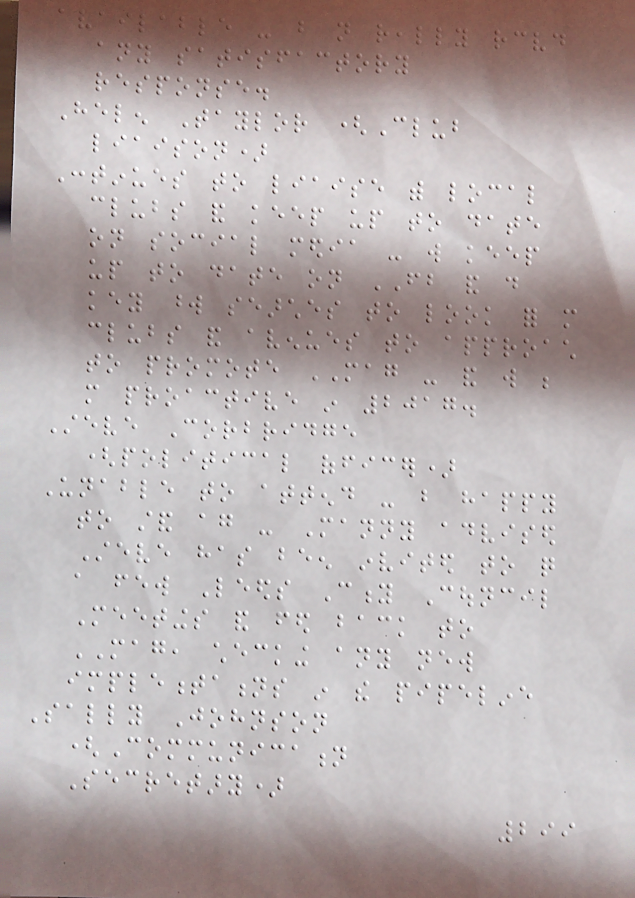available - but not really received
any satisfactory
response.
Helen Taylor (Club
liaison)
Continues to liaise with local
clubs and keep up to date
on social media - will keep
up to date on FB and do
key word searches to look for more
clubs and avenues to approach
to promote MAG - and will be
more proactive in 2017.
Steve Corbridge
(political officer)
Unable to attend - but happy
to stand again - Manny advised
Steve has been invited to quite
a few Leeds City Council
Meetings and fed back to
MAG, checking any new
implementations in the pipeline
Sally Johnson
(Communication
Secretary)
299
